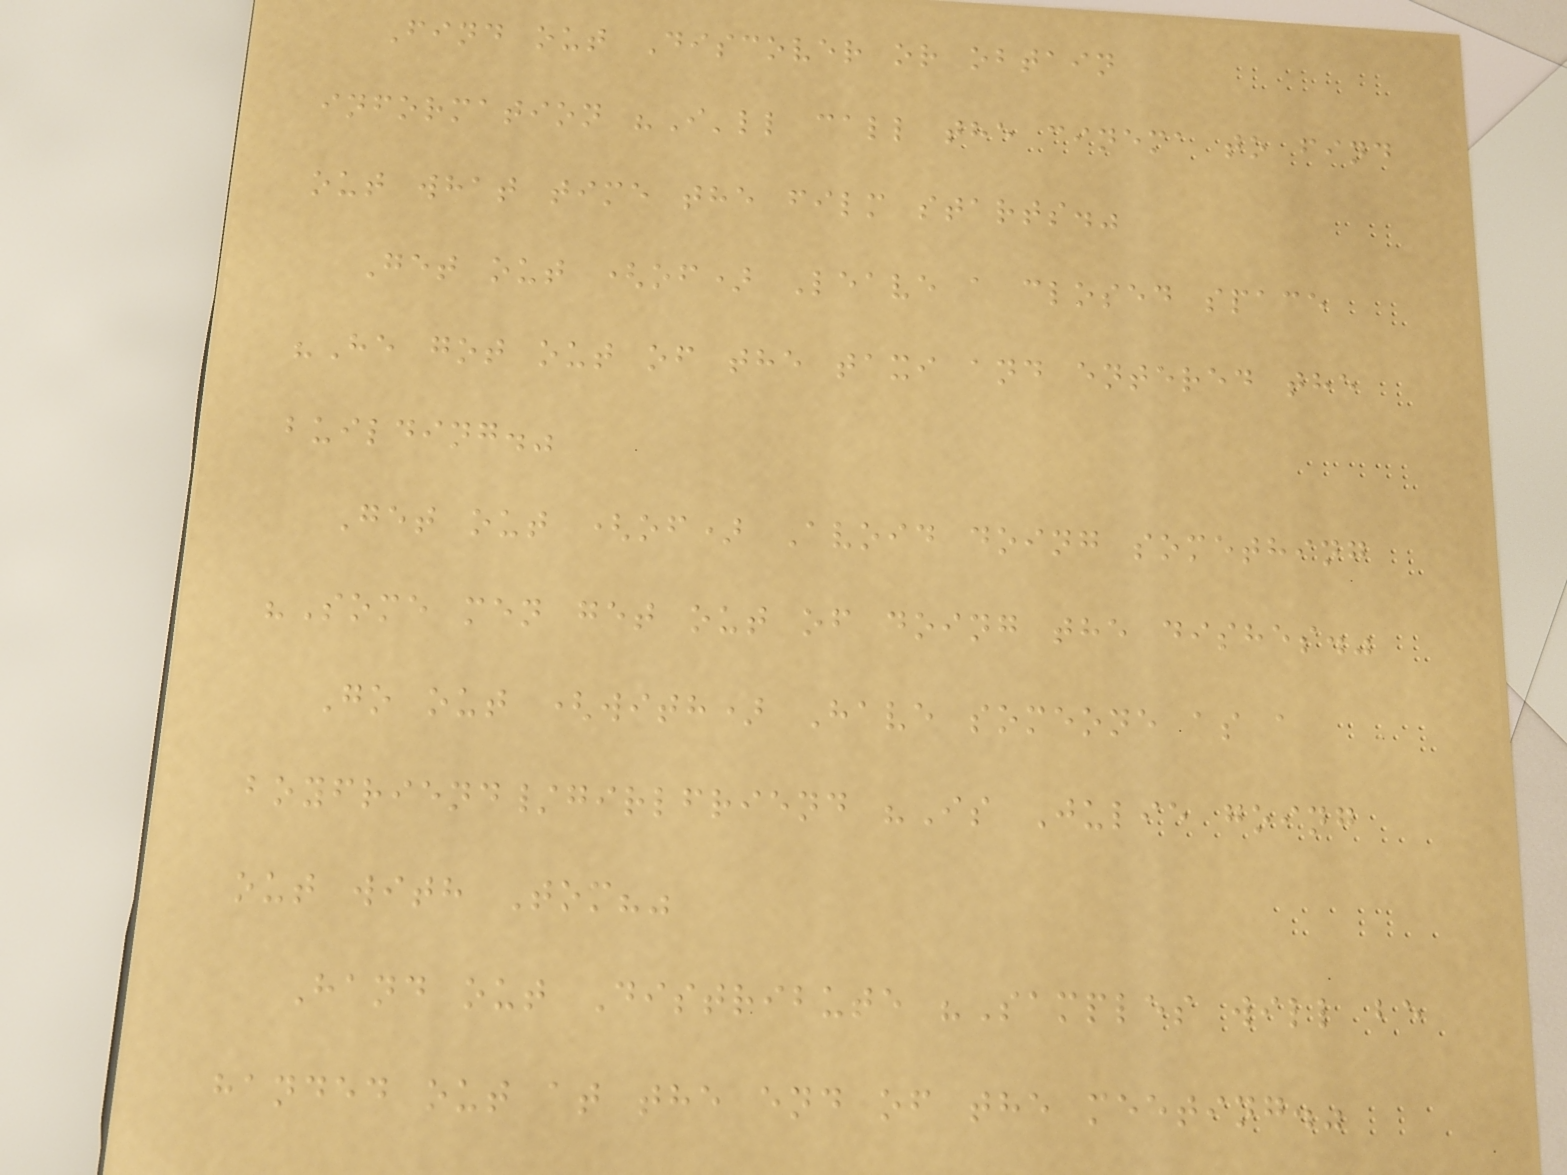Find out Discover or obtain
information "I'll call the cinema to find
out what time the film starts."
Get out (of) Leave a closed space
"He got out of the taxi and entered the
building."
Get out (of) Avoid doing something
"Some men get out of doing the dishes."
Go out (with) Have someone as a
boyfriend/girlfriend "Is Julie going
out with Tom?"
Hand out Distribute "Samples will be
handed out at the end of the meeting."
